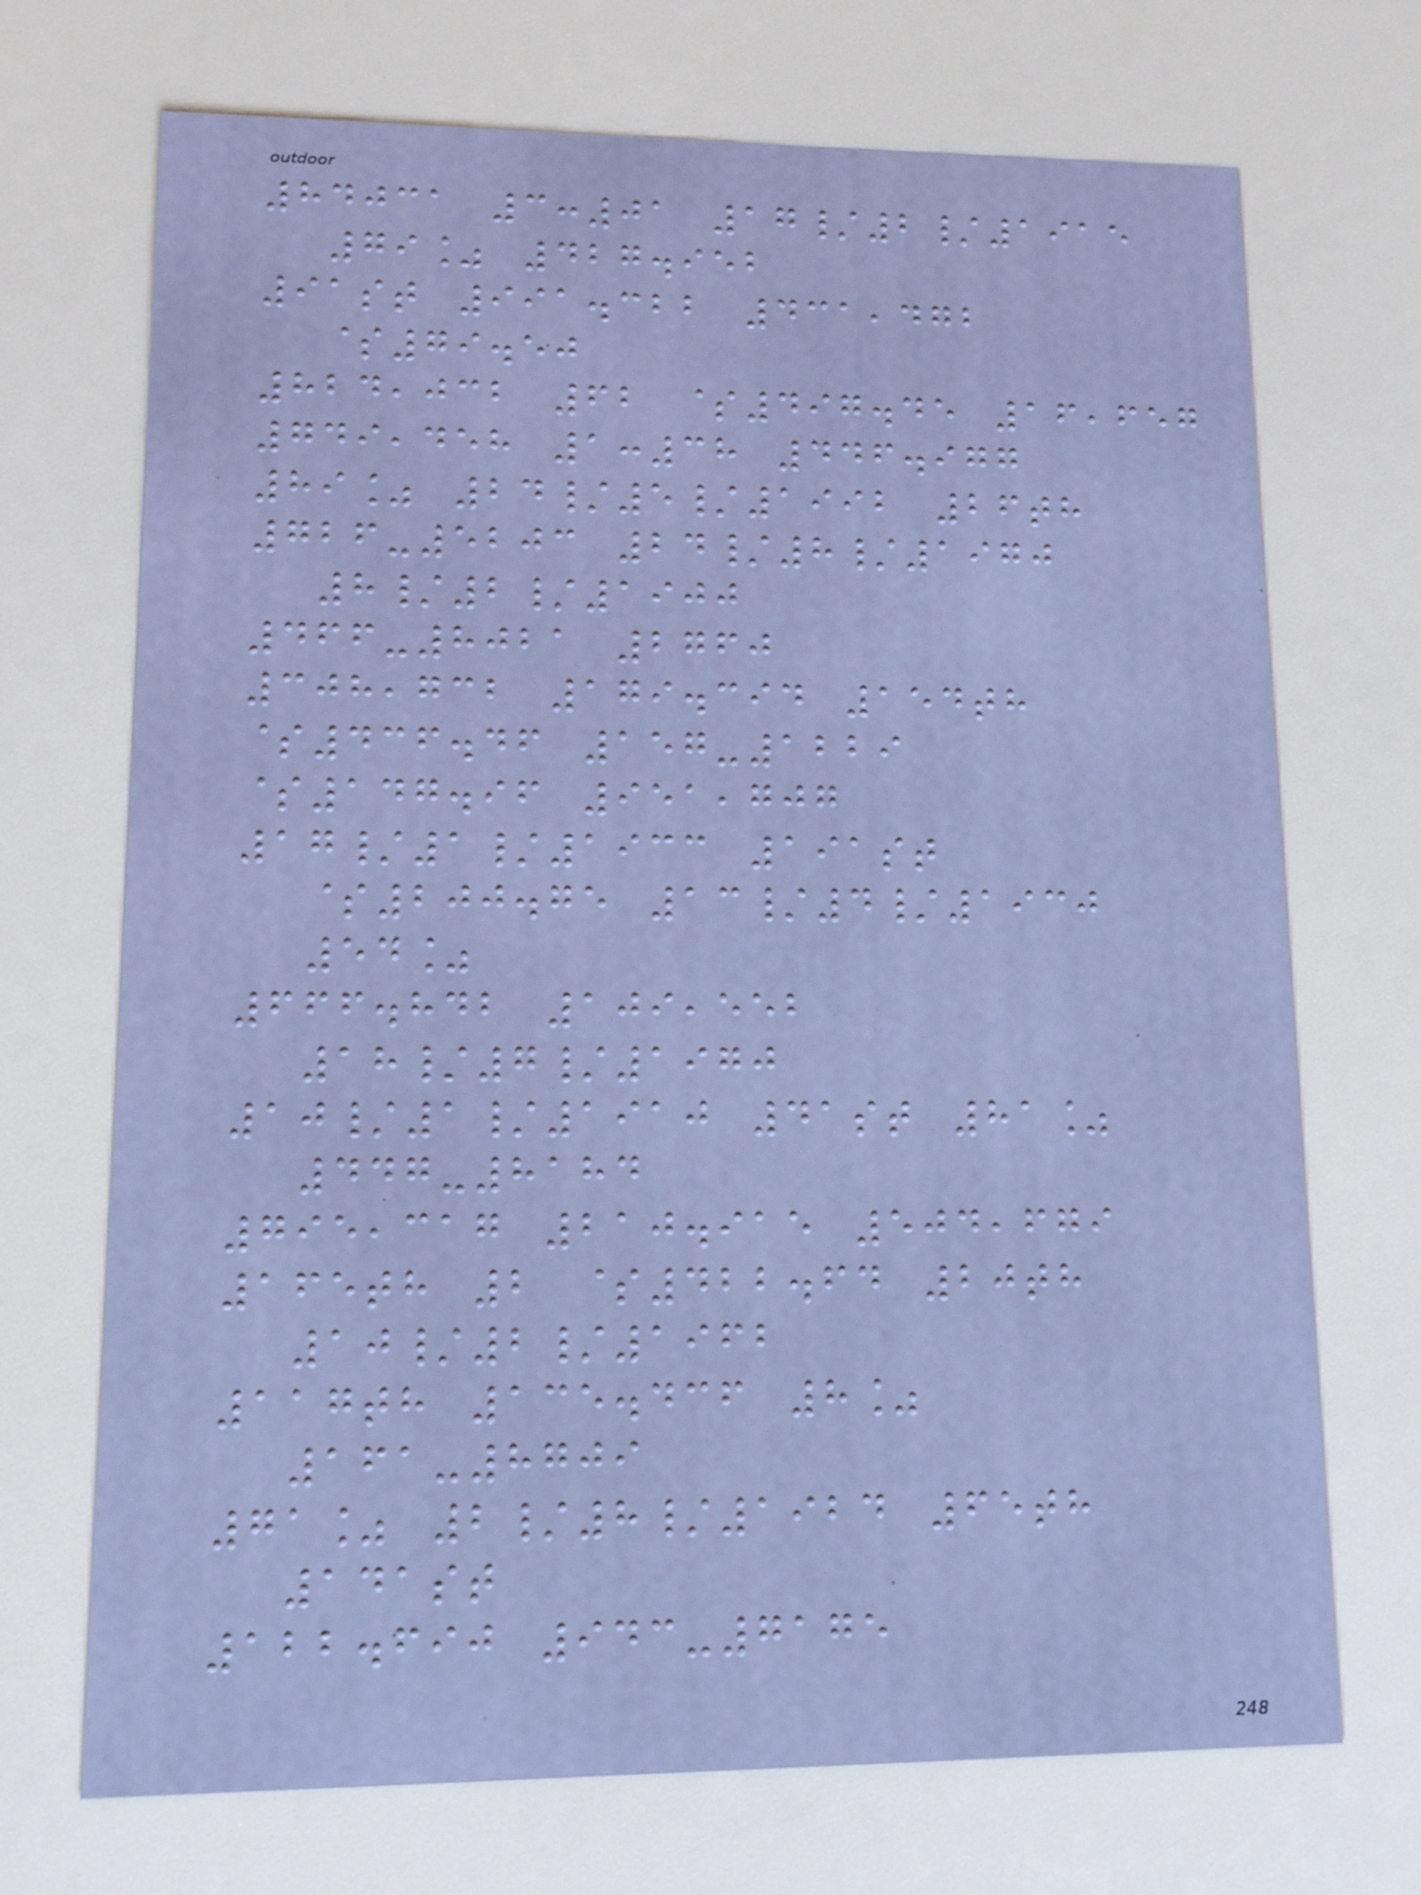84031 3:01 17/2/1915
79% 427.952
91st 991.322 431,472
$79.50
824,032 62 $497.45 16,657
749,458 1:38 446.977
89% 24/5/1992 26th
726-5203 24/8/1970
8/2/1900
466-8021 2760
308,732 179.394 154th
$436.46 157-1229
$147.96 951,707
17/1/1933 191st
$200.75 13/4/1930
54%
666.842 109,552
18/7/1970
10/1/1910 41st 81%
447-8184
795,317 210.915 504,679
165th 2 $422.64 20th
10/2/1962
117th 135.436 8%
161-8709
71% 2/8/1924 65th
141st
122.690 943-7175
